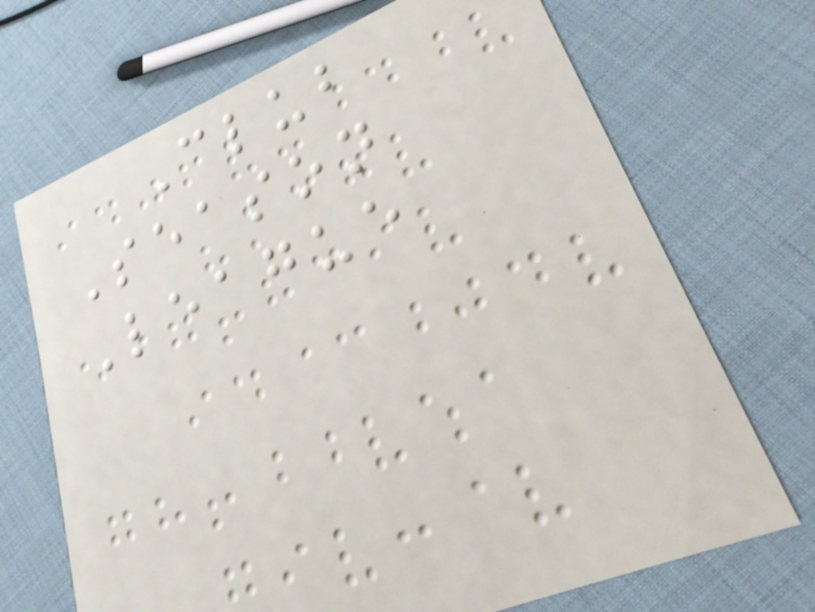Club
Season
League
